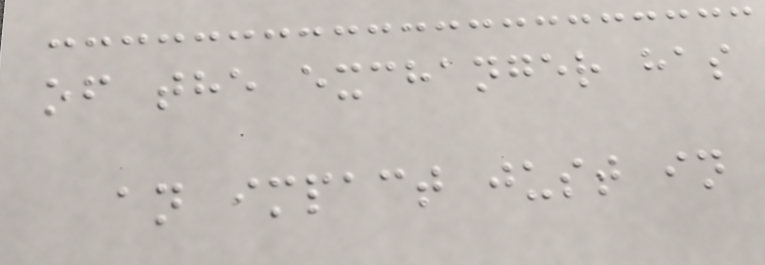of the exchanger has
an impact just in
